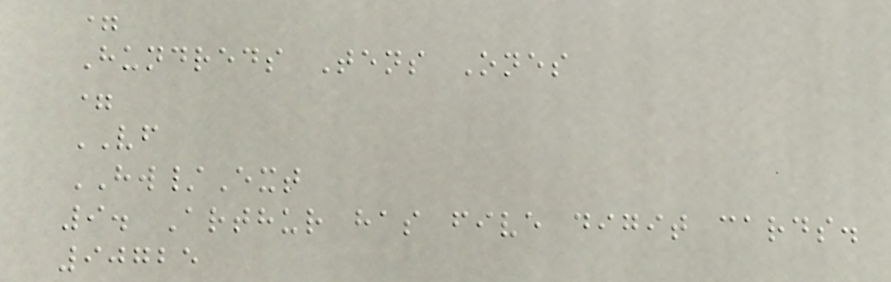=
Hundreds Tens Ones
=
VF
HW/Ext
9. Arthur has five digit cards.
90725
